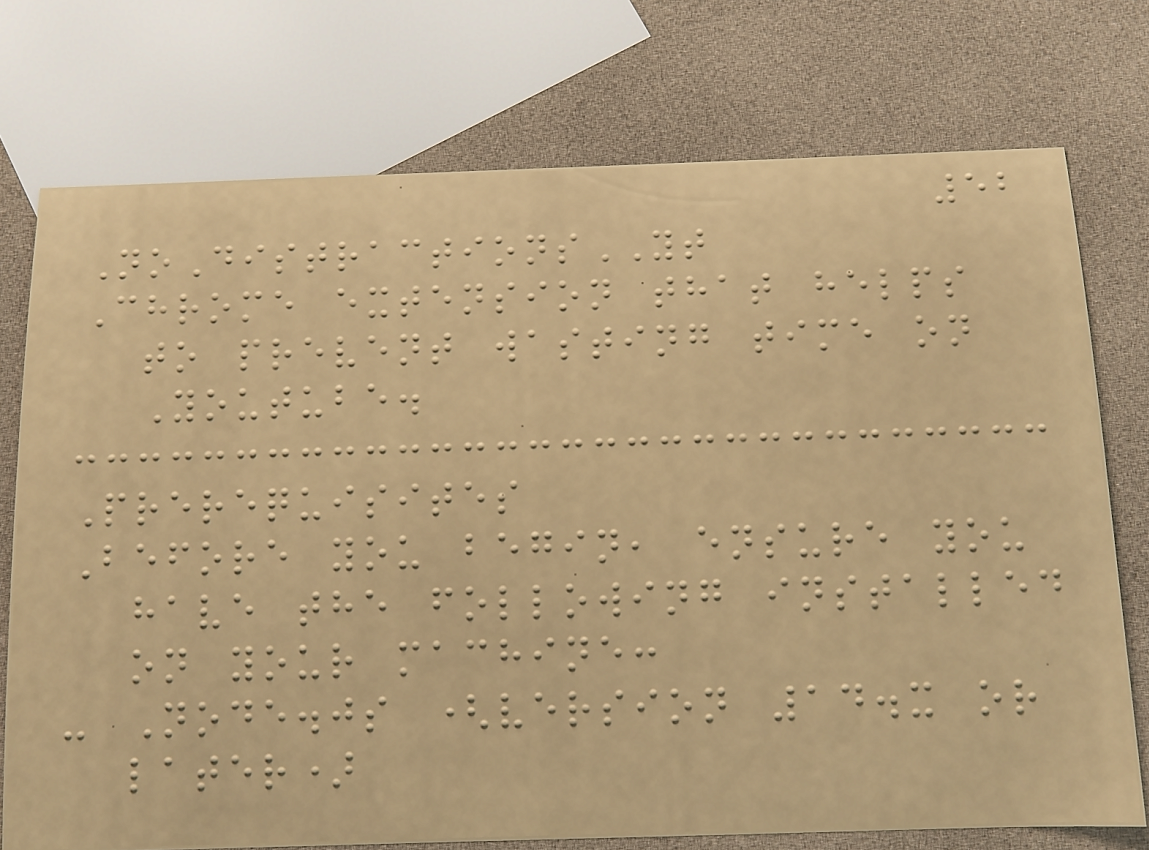52
NoDistractionsYT
Chrome extension that helps
to prevent wasting time on
Youtube.
Prerequisites
Before you begin, ensure you
have the following installed
on your machine:
- Node.js (version 14.x or
later)
